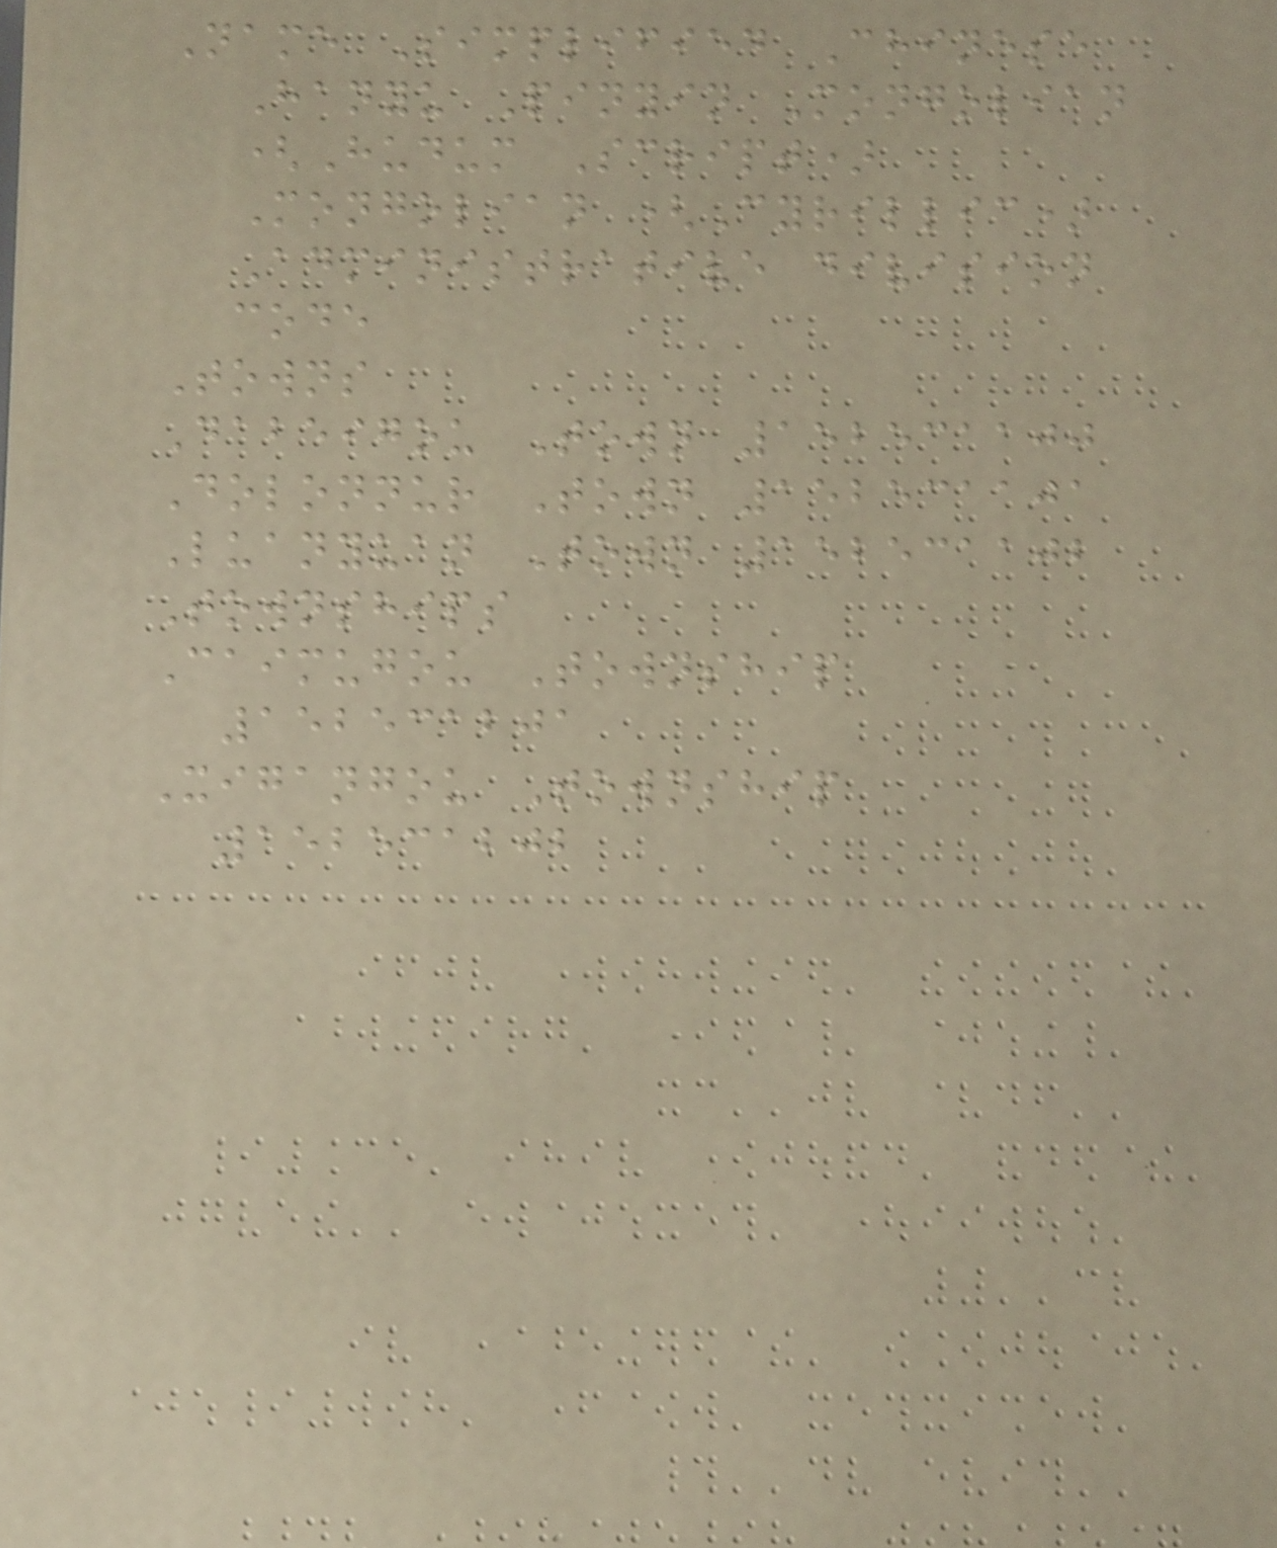Name Simplified Chinese
Hanyu Pinyin Mongolian
(Hudum Script)
Mongolian (Cyrillic)
Administrative division
code
Towns
Dabeigou Town 152531100
Dolonnur Town 152531101
Luanyuan Town 152531102
Townships
Caimugou Township
152531201
Xigangou Township
152531202
